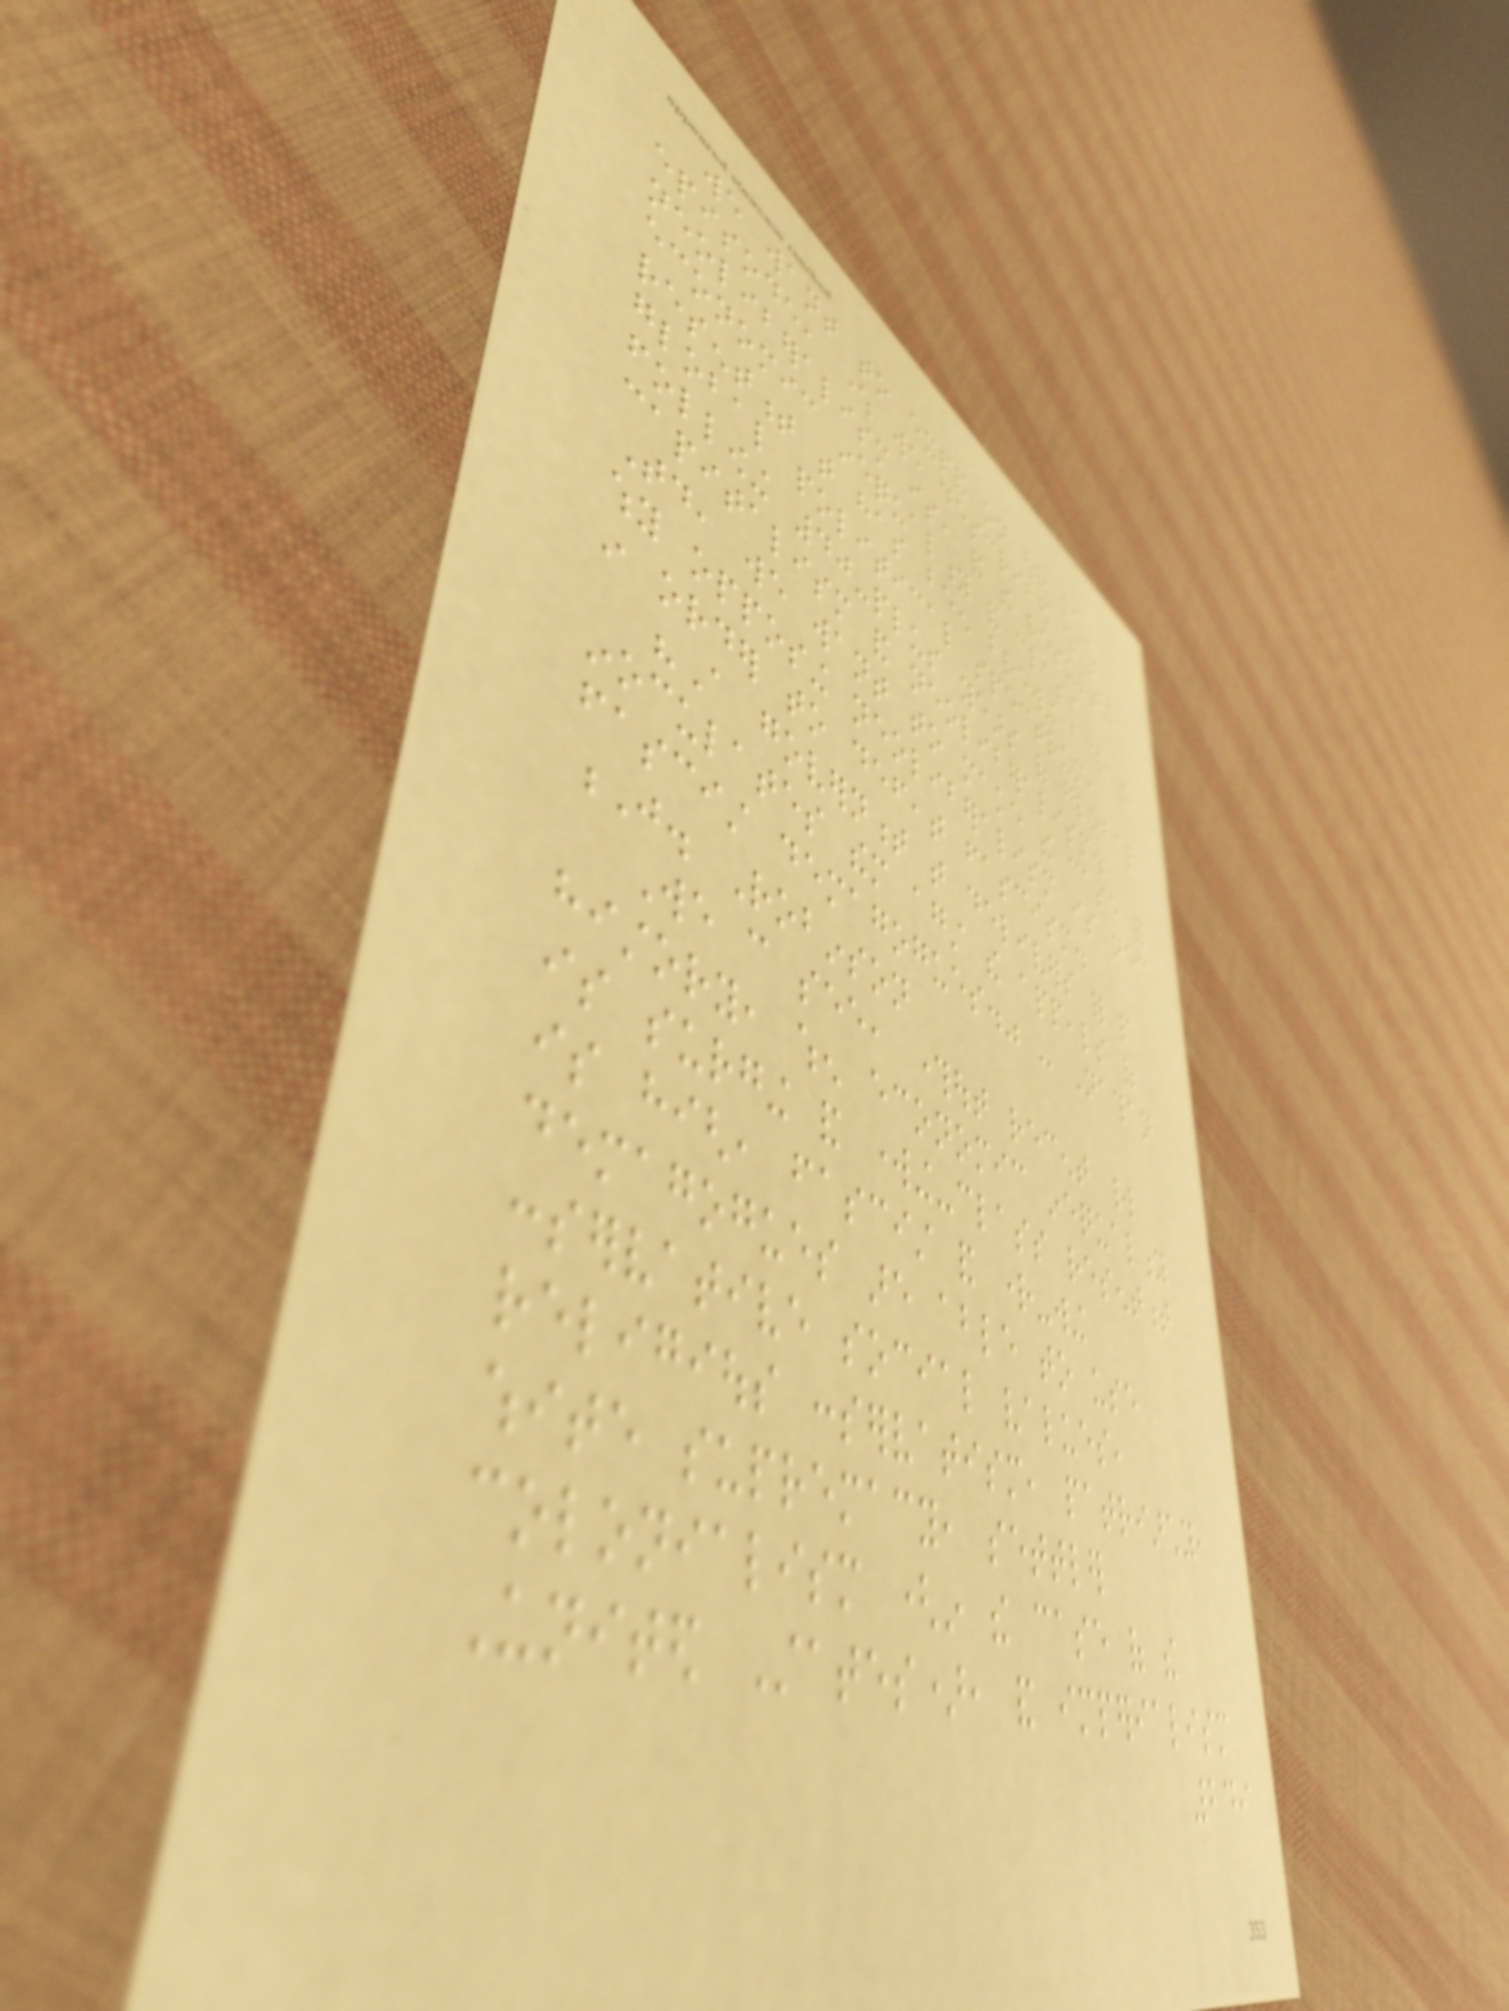we want to expand on our last
episode, where we described what
neoliberalism is, and the resulting
economic inequality and class
resentment that has been brewing across the
global political spectrum,
following 40-plus years of global
capitalism and neoliberalism.
Today, we want to make the case for
why opposing neoliberalism is necessary
in order to defeat fascism.
"A government that delivers for people
inoculates them against the appeals of
fascist demagogues." - Nathan
J. Robinson
We can see, throughout recent world
history, when economic inequality
is surging and working-class resentment
is high, fascist and right-wing
demagogues are able to use
conservative social values,
religious conservatism, patriarchy,
white supremacy, settler
colonialism (in the case of the
United States), and imperialism
249
